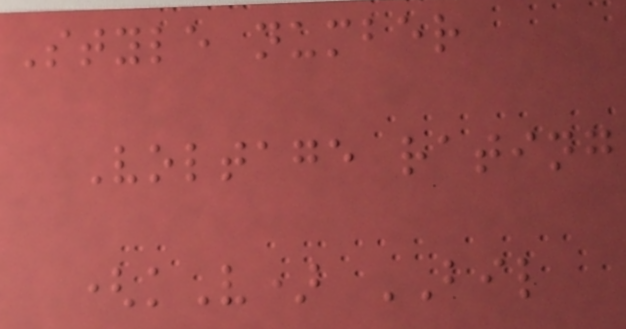Style number
Voltage rating
(kV) BIL
